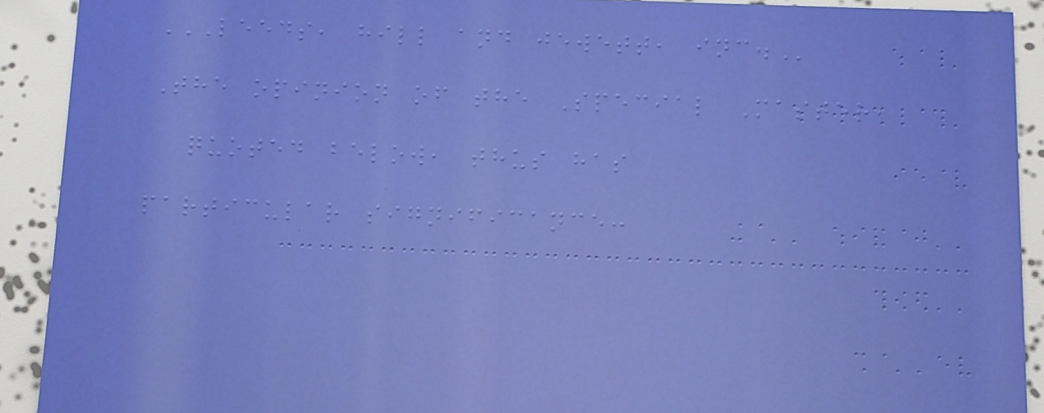LEEDS, HILL AND JEWETT, INC.
The opinion of the Special Master,
quoted below, thus has
particular significance:
